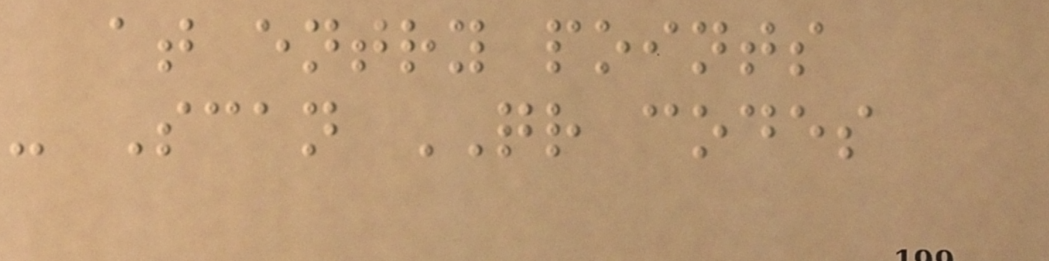at entry points
- Scan QR codes
